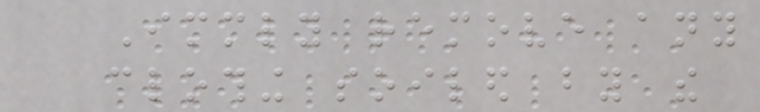Immediately remove any
clothing soiled by the
